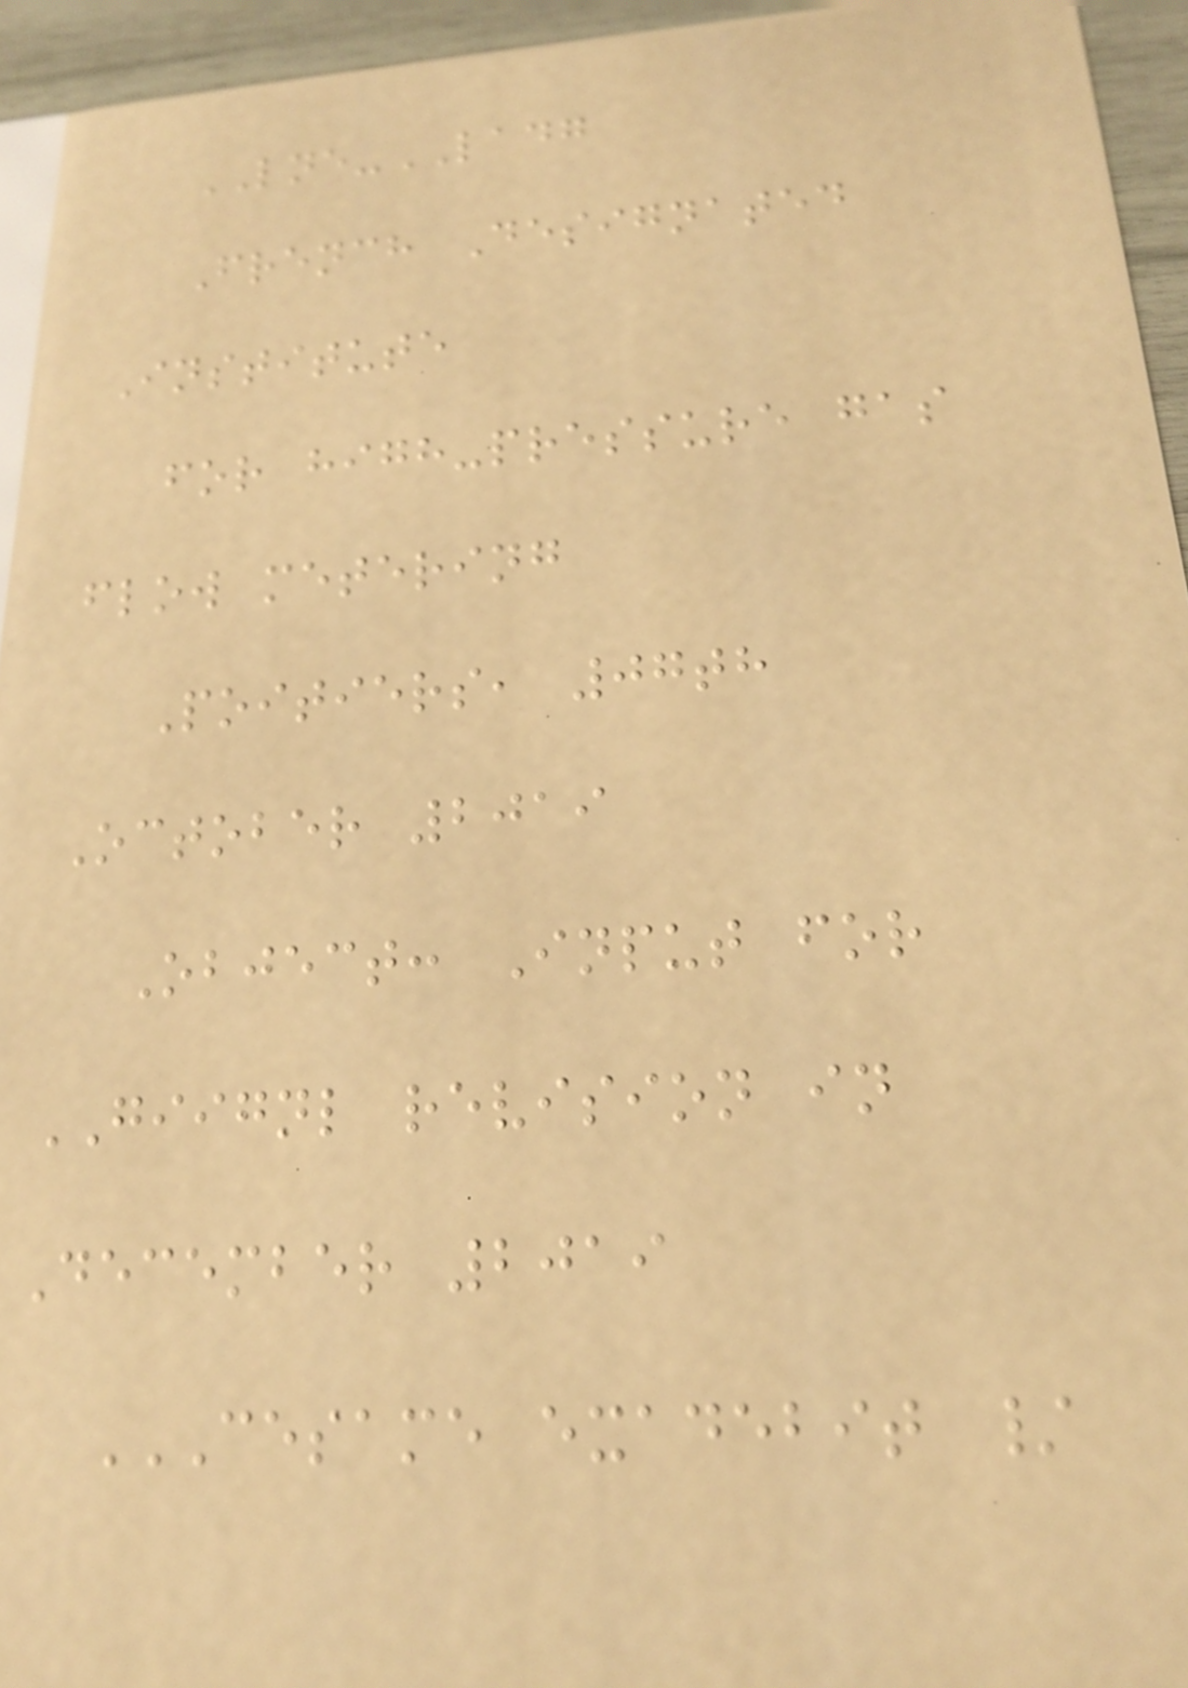LNE-LADG
French Designated
Institute
for high-pressure gas
flow metering
Poitiers, 07th
October 2019
Object: Input for
GIIGNL revision in
December 2019
CESAME EXADEBIT /
